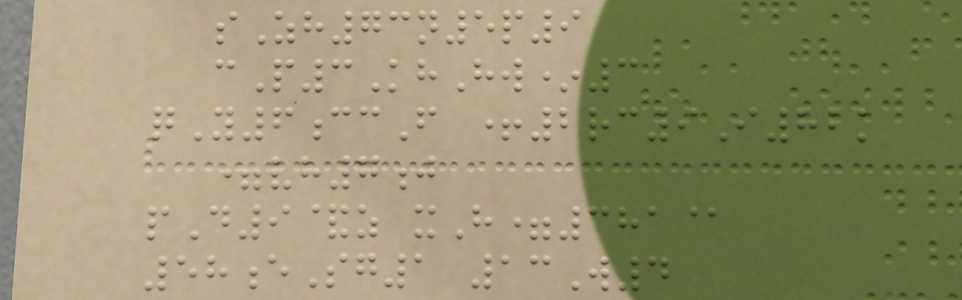sZh73n5p9
cP3KhHw*3
qY6ccF +2rc9I82k
=vh7j
pD9&z xH=381@
58eSg1 13W4
